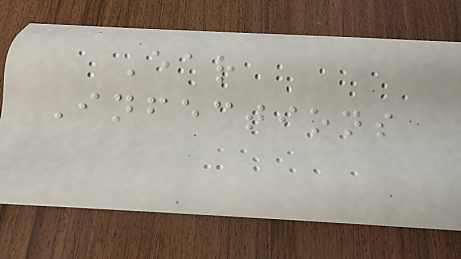Ear
Infections
